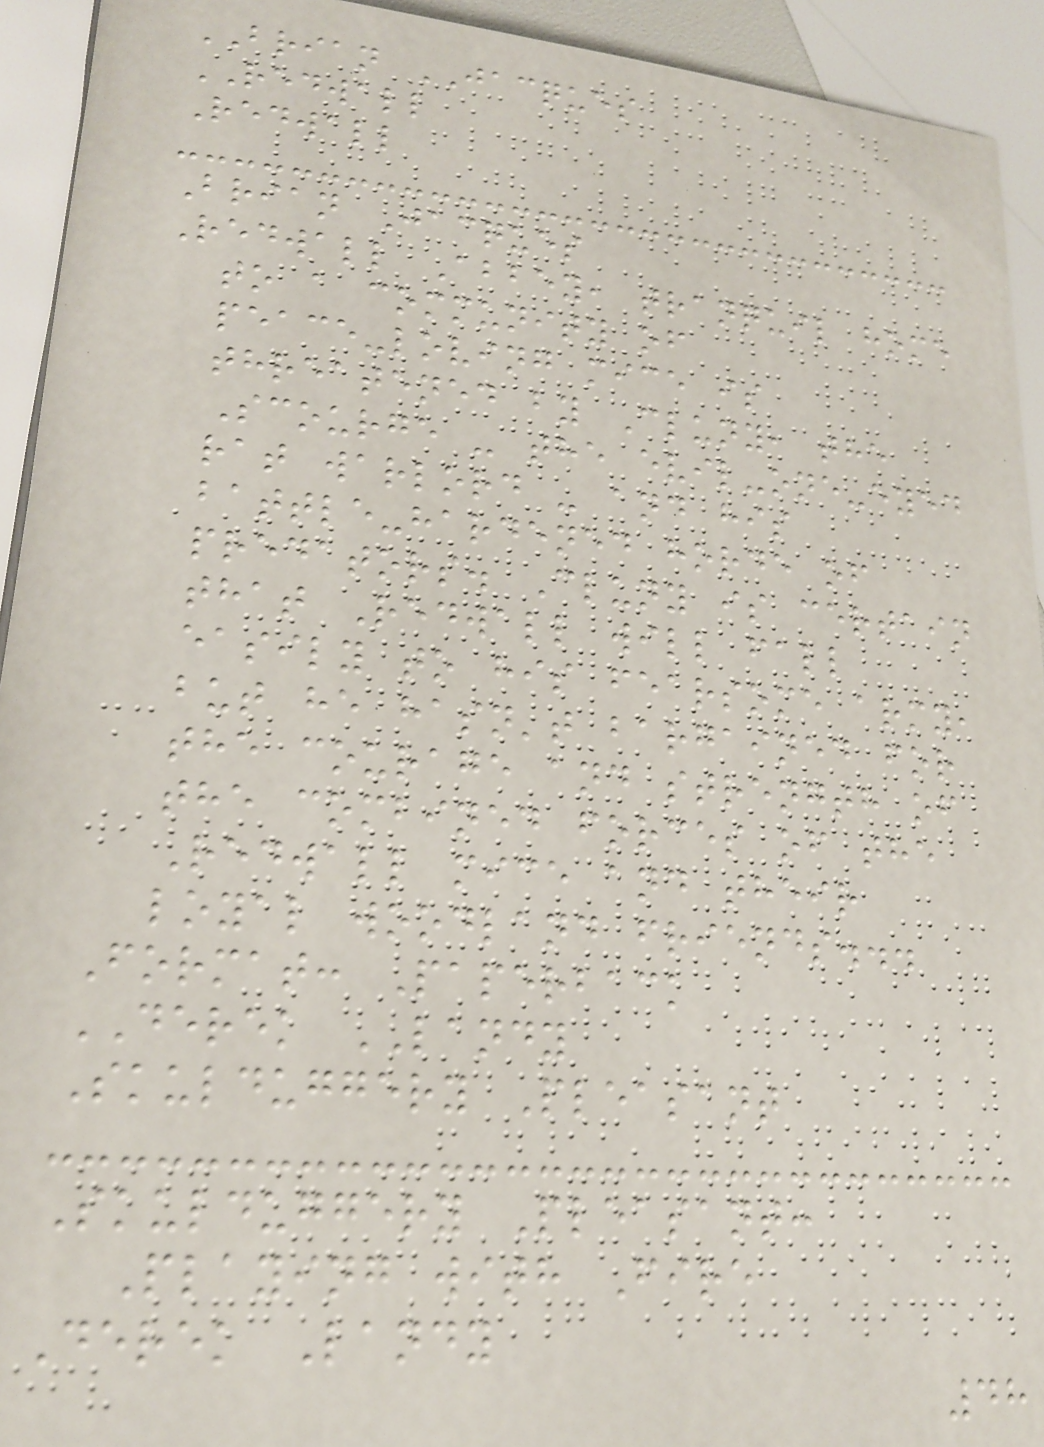BRIAN JACQUES
REDWALL
Redwall
Brian Jacques
Redwall Abbey, tranquil home
to a community of
peace-loving mice is
threatened by Cluny, the
Scourge - the evil-one-eyed
rat warlord - and his
battle-hardened horde of
predators. Cluny is certain
that Redwall will fall
easily to his fearsome army,
but he hasn't bargained for
the courage and strength of
the combined forces of the
Redwall mice and their
loyal woodland friends...
Format: Paperback
DEREK LANDY
Skulduggery Pleasant
Skulduggery Pleasant:
Playing with Fire
Derek Landy
48
